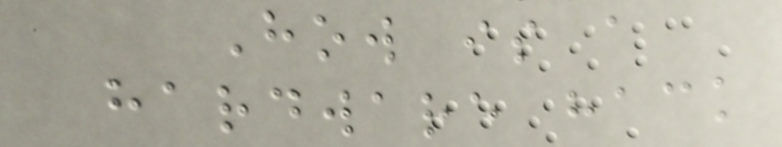How is a
hardware hack
